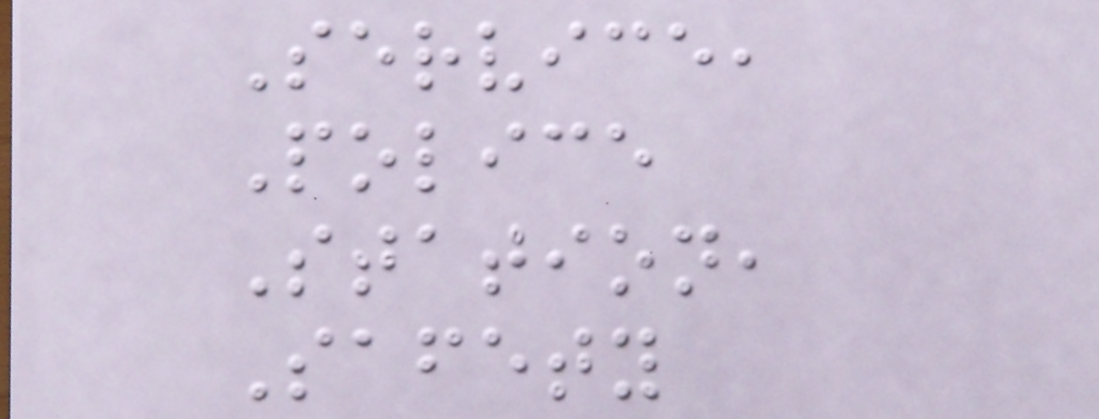Service,
Police
Station,
Safety
